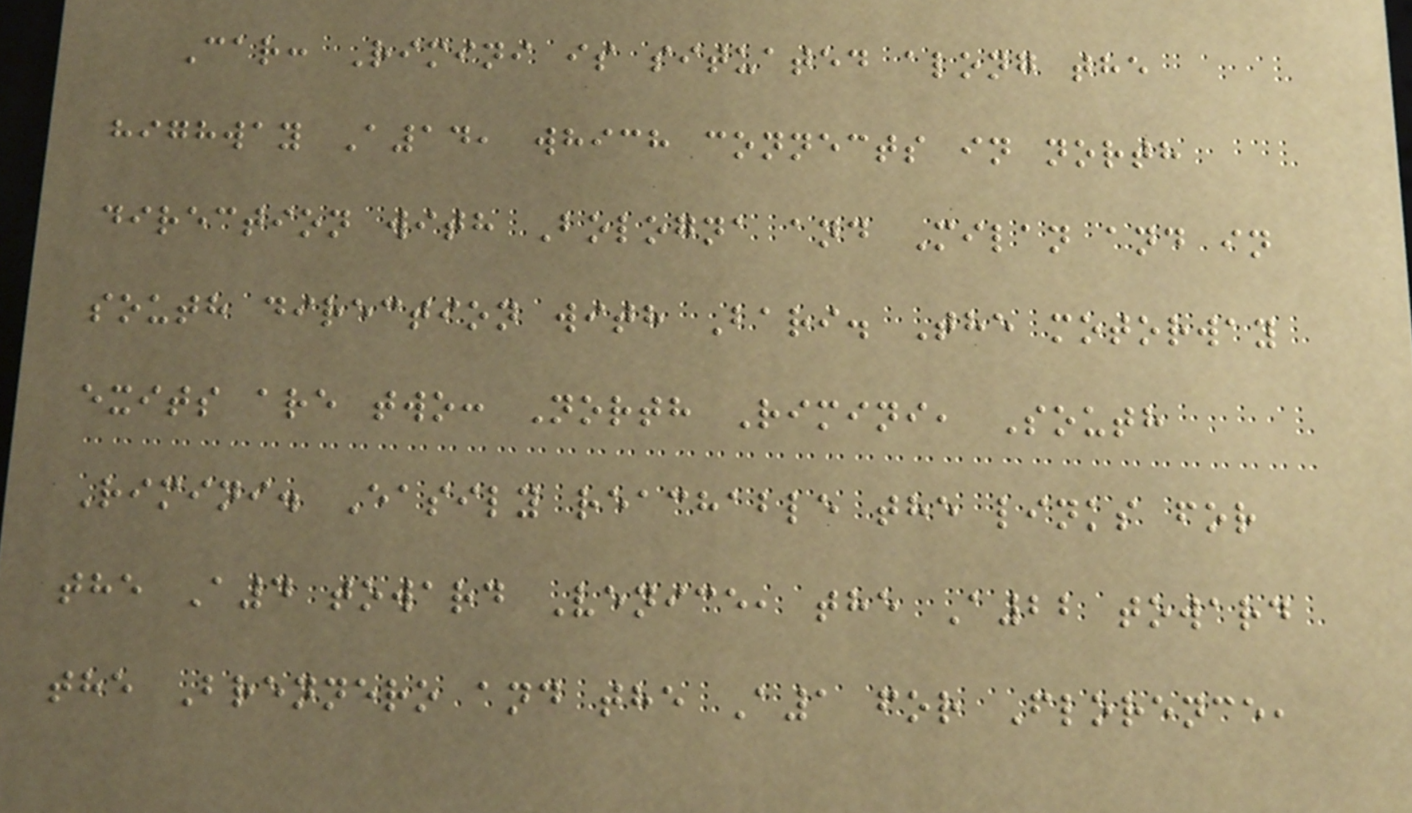Car: Rimini is situated along the
highway A14, which connects in north
direction with Bologna and Milan and in
south direction with Bari. The motorway
exits are two: North Rimini, South
Rimini. Easily reachable the links for
the A4 toward Venice, the A22 toward
the Brennero and the A1 for Florence,
